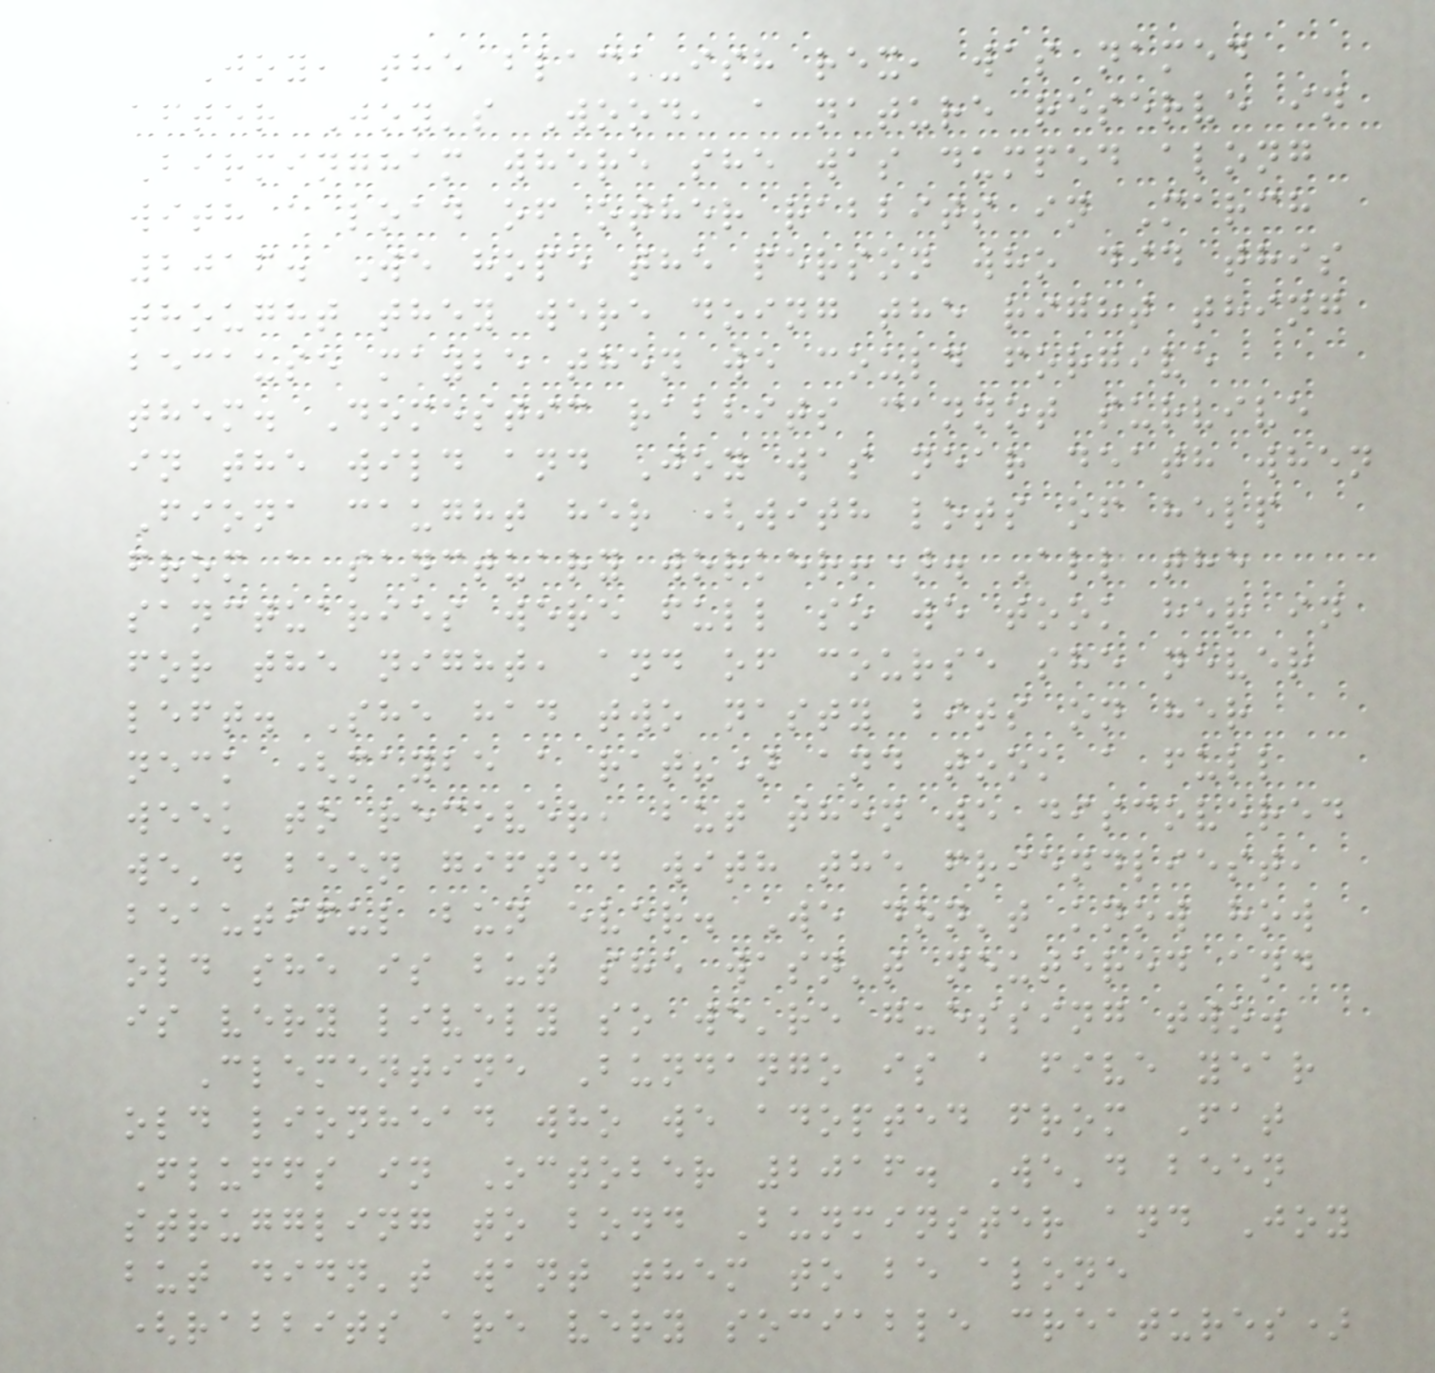Joy, the black-ish rex, was named
after Joy's Wood, a nature reserve in
Birmingham where she was dumped along
with a load of other rabbits in March
2016. We hope the person who did this
thought they were doing the right thing
because maybe then we could forgive
them. Domestic rabbits cannot survive
in the wild and Joy was near death when
Fiona caught her (with lots of help
from a sanctuary worker!). All the
sanctuaries were full so we took her in
for the night, and of course she never
left. She had two nasty bits on her
neck (maybe a rat?) and took a full
week to recover, but then we discovered
we'd been gifted with the friendliest,
beautiful bun ever. We don't know how
old she is but she wasn't neutered and
is very lively so we're guessing two.
Clementine Bundango is a five year
old lionhead who we adopted from Fat
Fluffs in October 2016. We'd been
struggling to bond Bunminster and Joy
but didn't want them to be alone
(rabbits are very sociable creatures)
